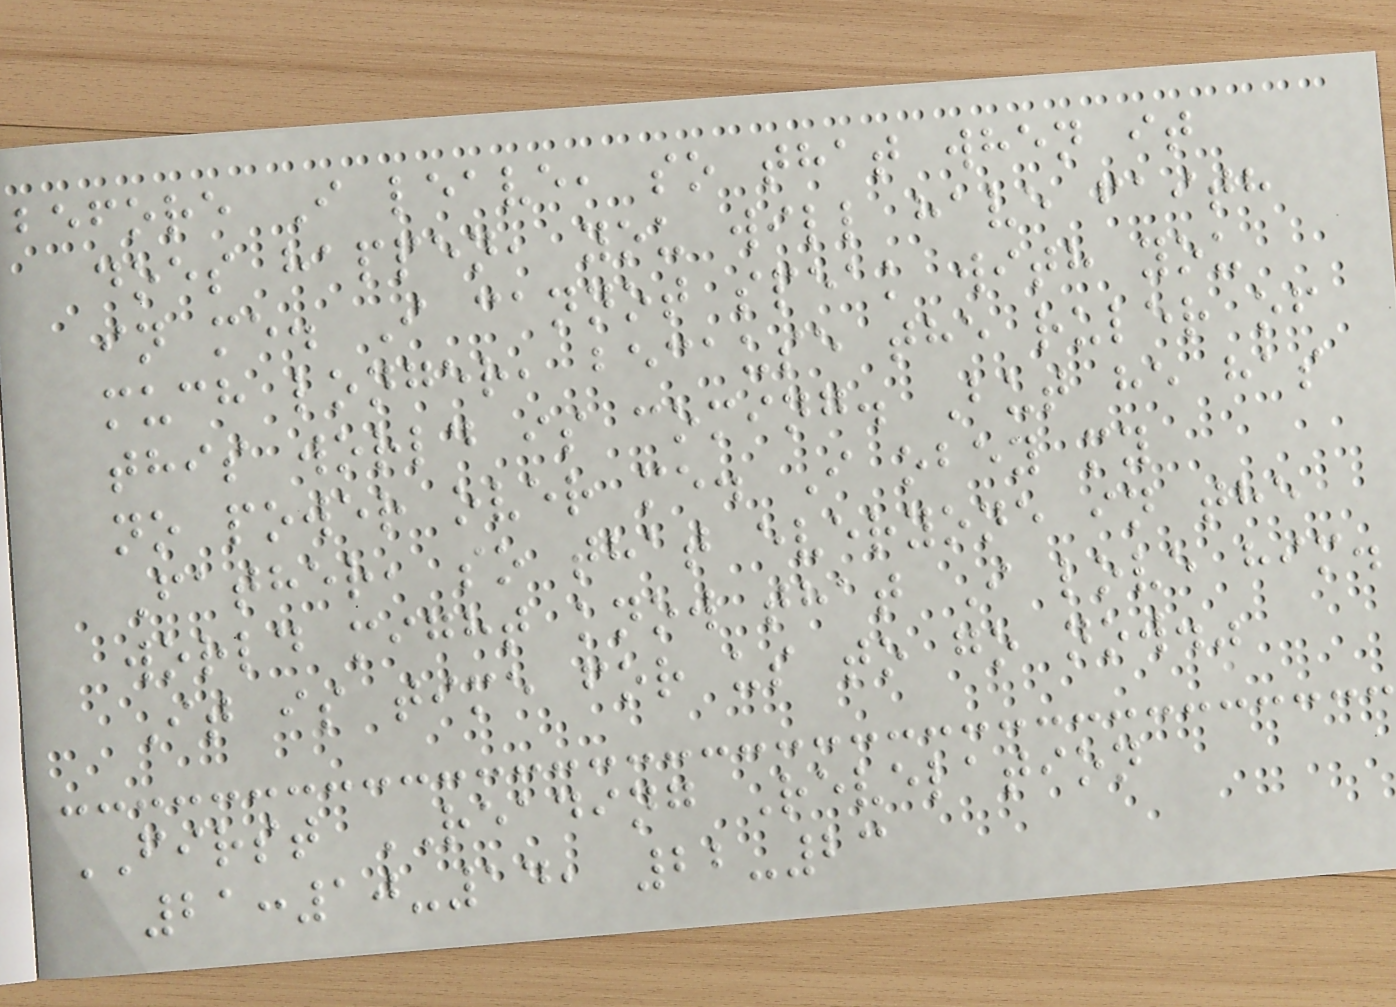before I leave, so that when it
does happen, you will have faith
in me. I cannot speak with you
much longer, because the ruler of
this world is coming. But he has
no power over me. I obey my
Father, so that everyone in the
world might know that I love him.
It is time for us to go now."
FIRST READING Revelation
21:10-14, 22-23
